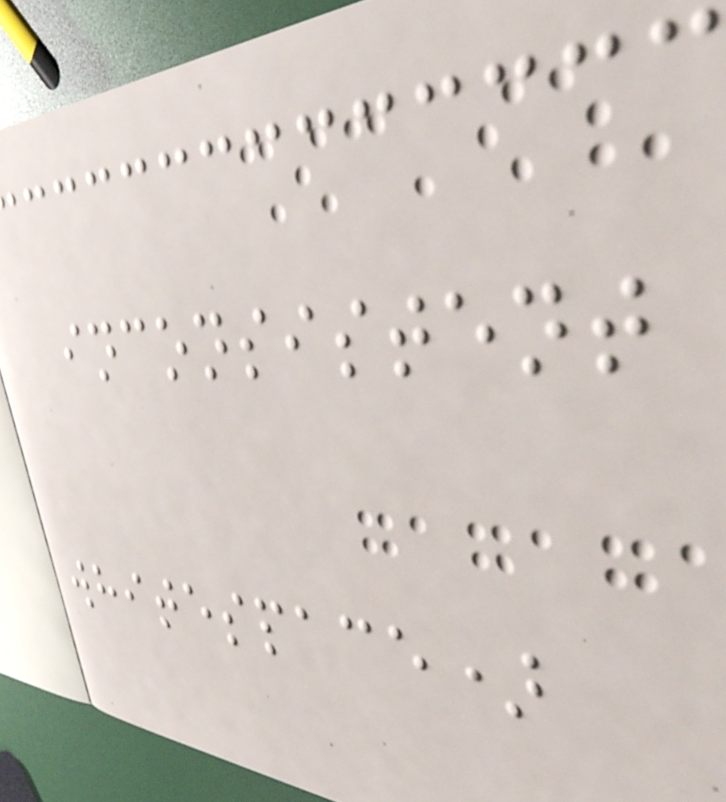inconsistent
whitespace)
